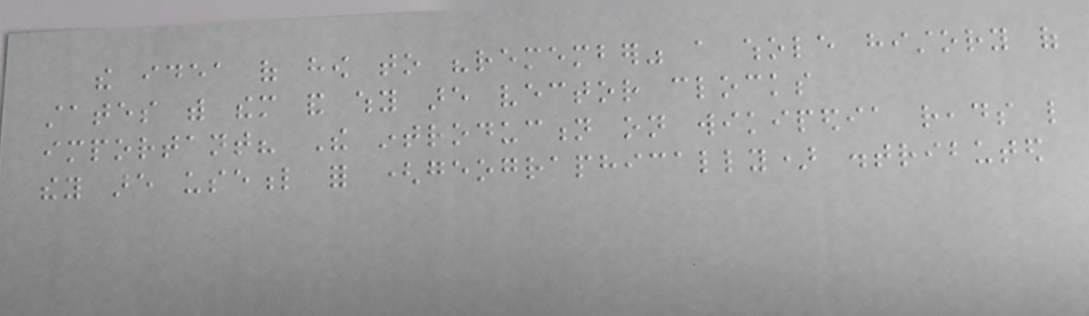the idea of how to "remember" a whole history of
states with them and why are vector clocks
important? The introduction on wikipedia reads like
they are useful for (geographically) distributed
